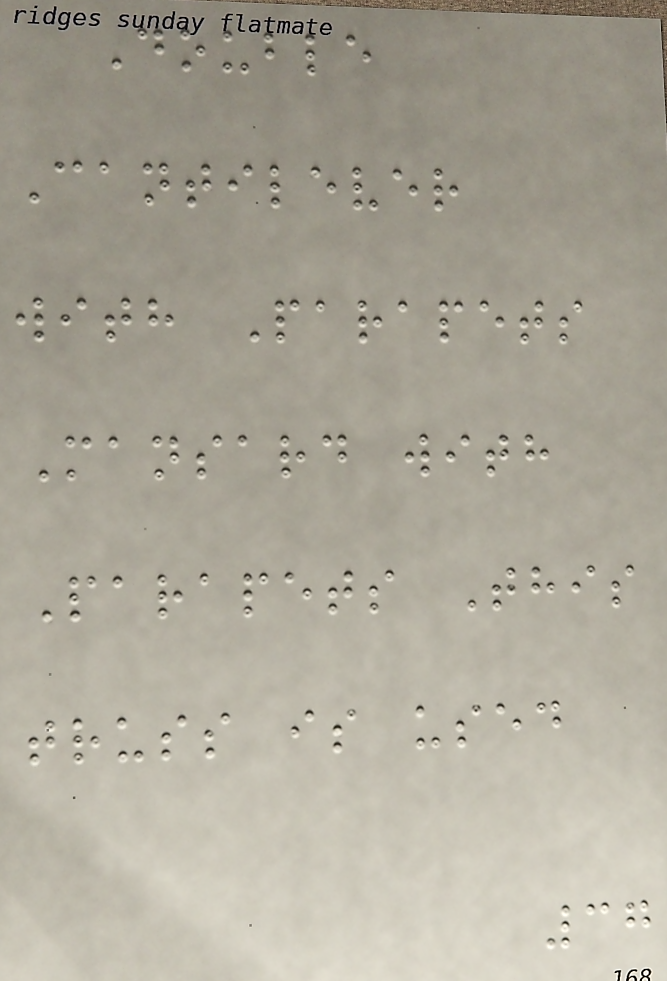Double
Cantilever
with Parapets
Mansard with
Parapets This
truss is used
37
